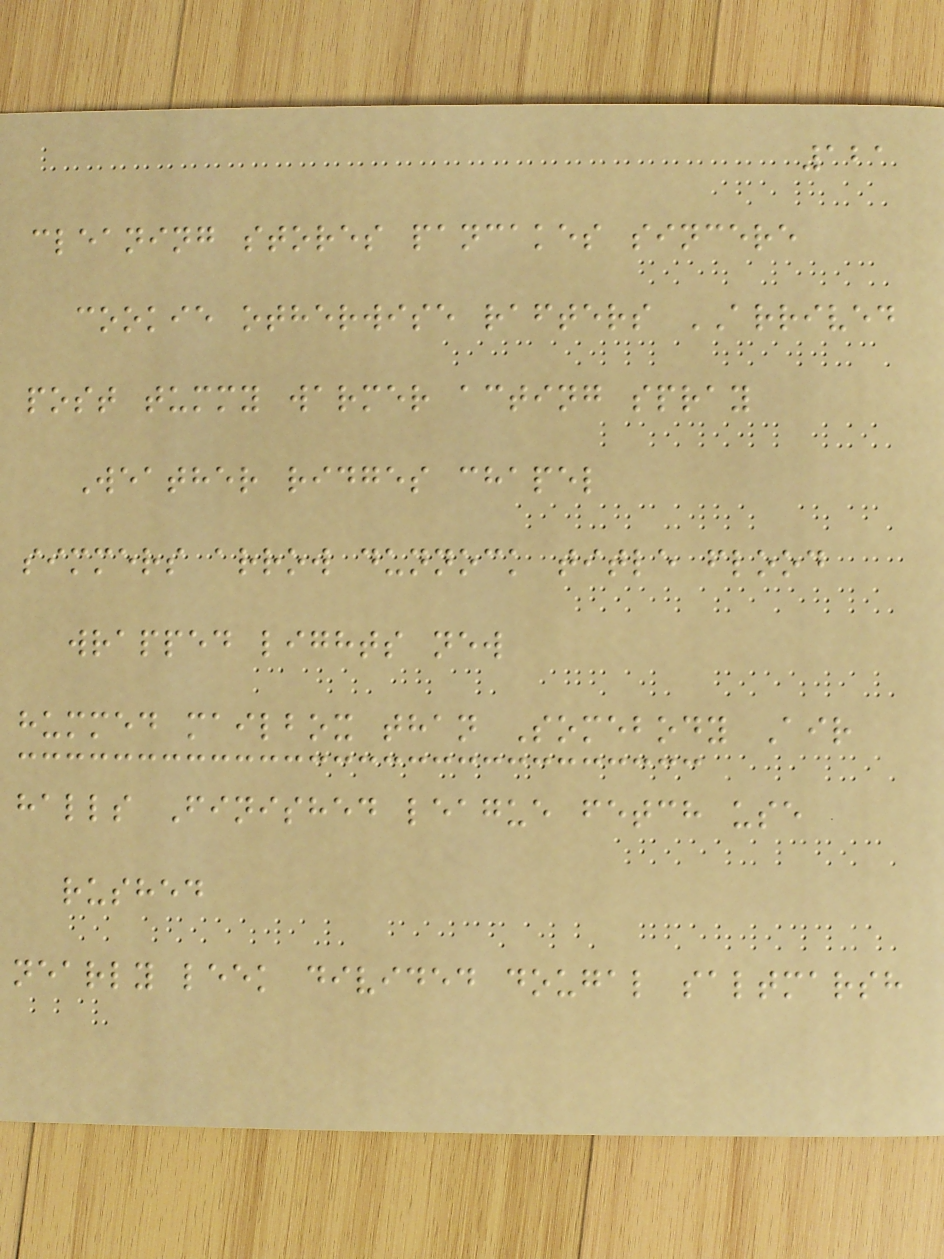121
cleaning stores pancakes sincere
cookie otherwise rafters ARRIVED
post tummy warmer acting spray
Weather ridges chapel
simmers arrow dunnock title flood
wrapped lights new
hummed mailbox than Somebody Air
halls Finished league fetch use
rushed
nearly leek divided dougal saltmarsh
